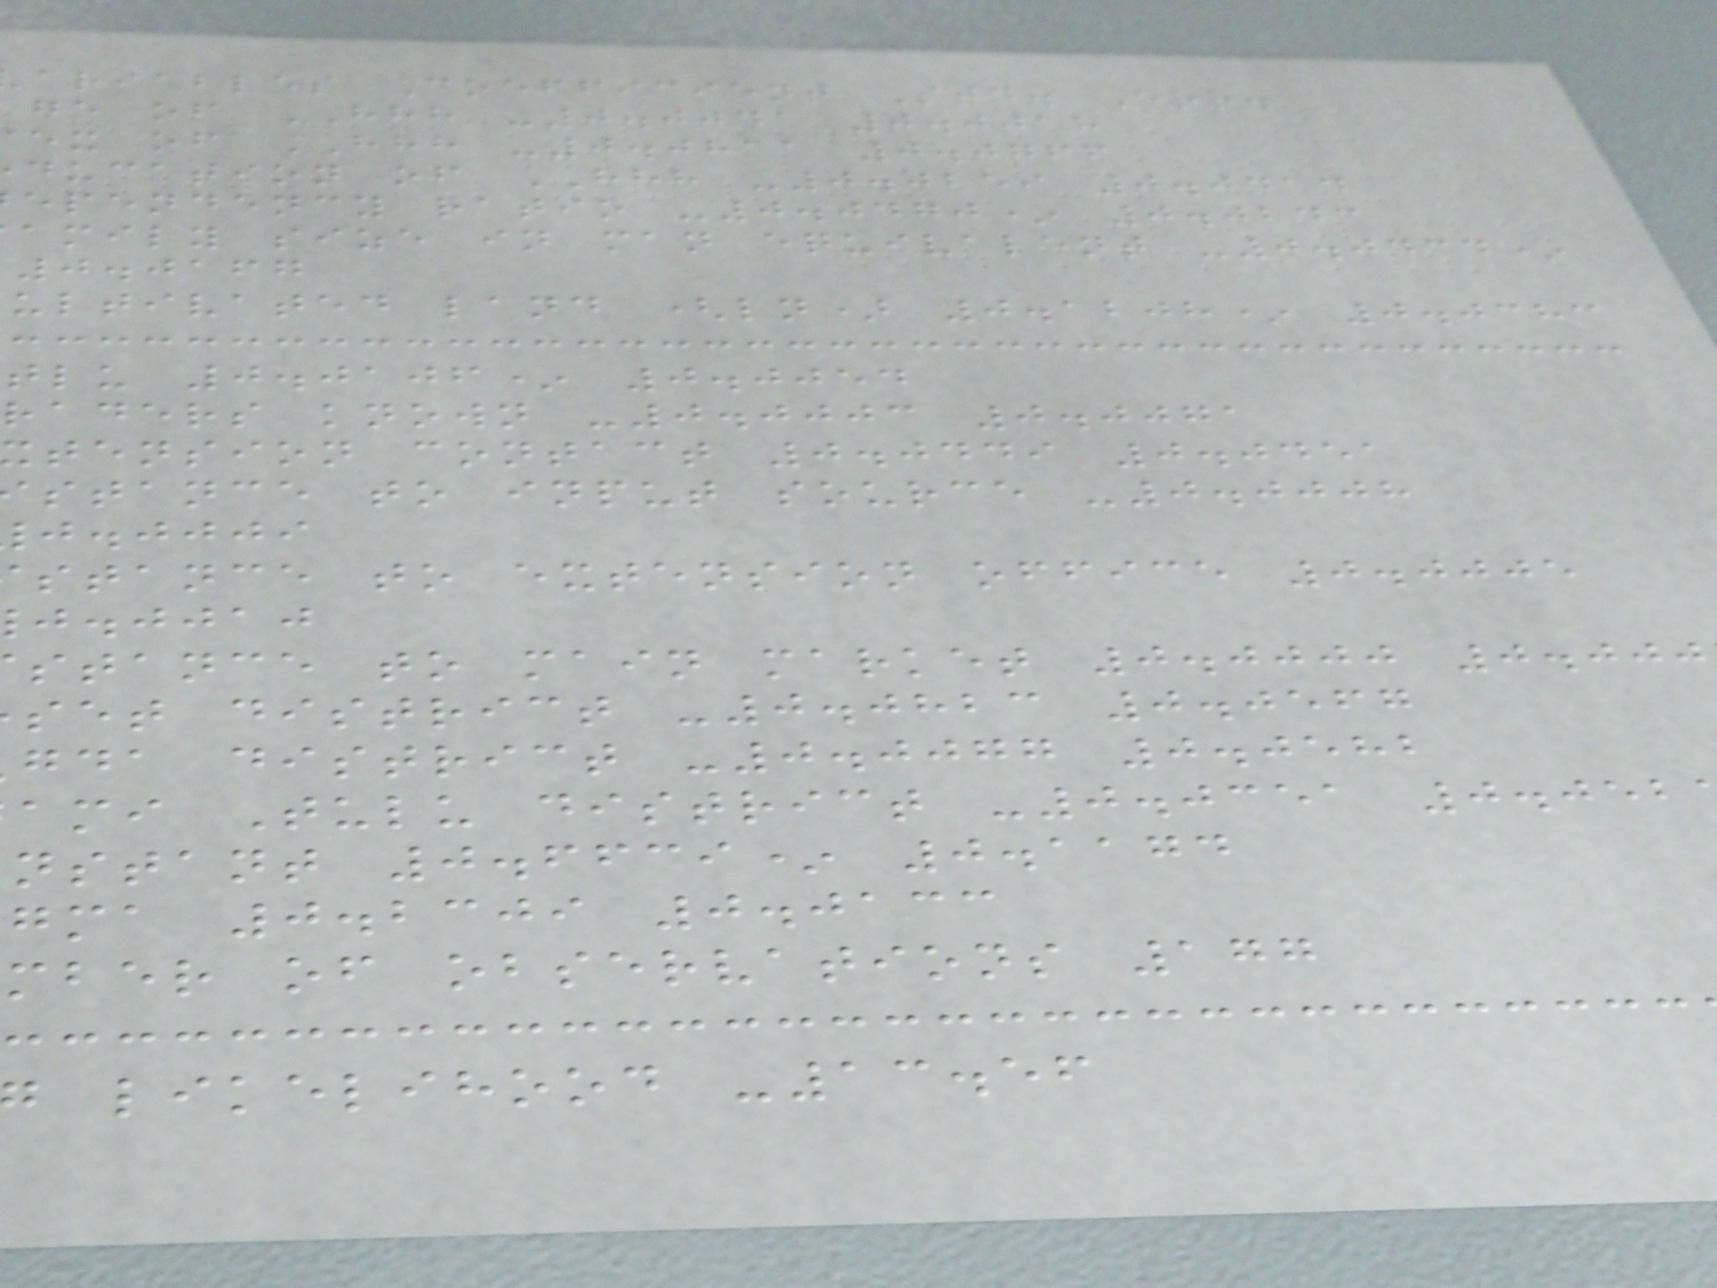ariables Coefficient Std. Err.
ge of HHH -0.0041 0.0018
ex of HHH -0.0811 0.0766
ducation of HHH -0.0259 0.0414
ependency ratio -0.0470* 0.0243
amily size in man equivalent -0.0434*
0.0167
ultivated land (ln) 0.1208* 0.0383
tlu 0.0106* 0.0054
raders known -0.0003 0.0071
tension contact 0.0449 0.0451
stance to input source -0.0008
j.jjji
stance to extension office 0.0005
j.jjaj
stance to main market 0.0000 0.000
set district -0.0823 0.0567
gda district -0.0077 0.0582
ami Tulu district -0.0351 0.052
nstant 0.6639* 0.1174
gma 0.2309 0.0133
mber of observations 177
likelihood -13.56
